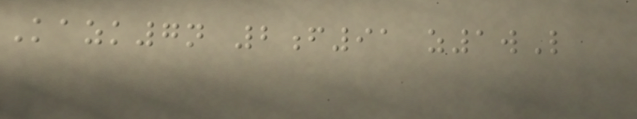Kazk7n 2f91 z1wL
